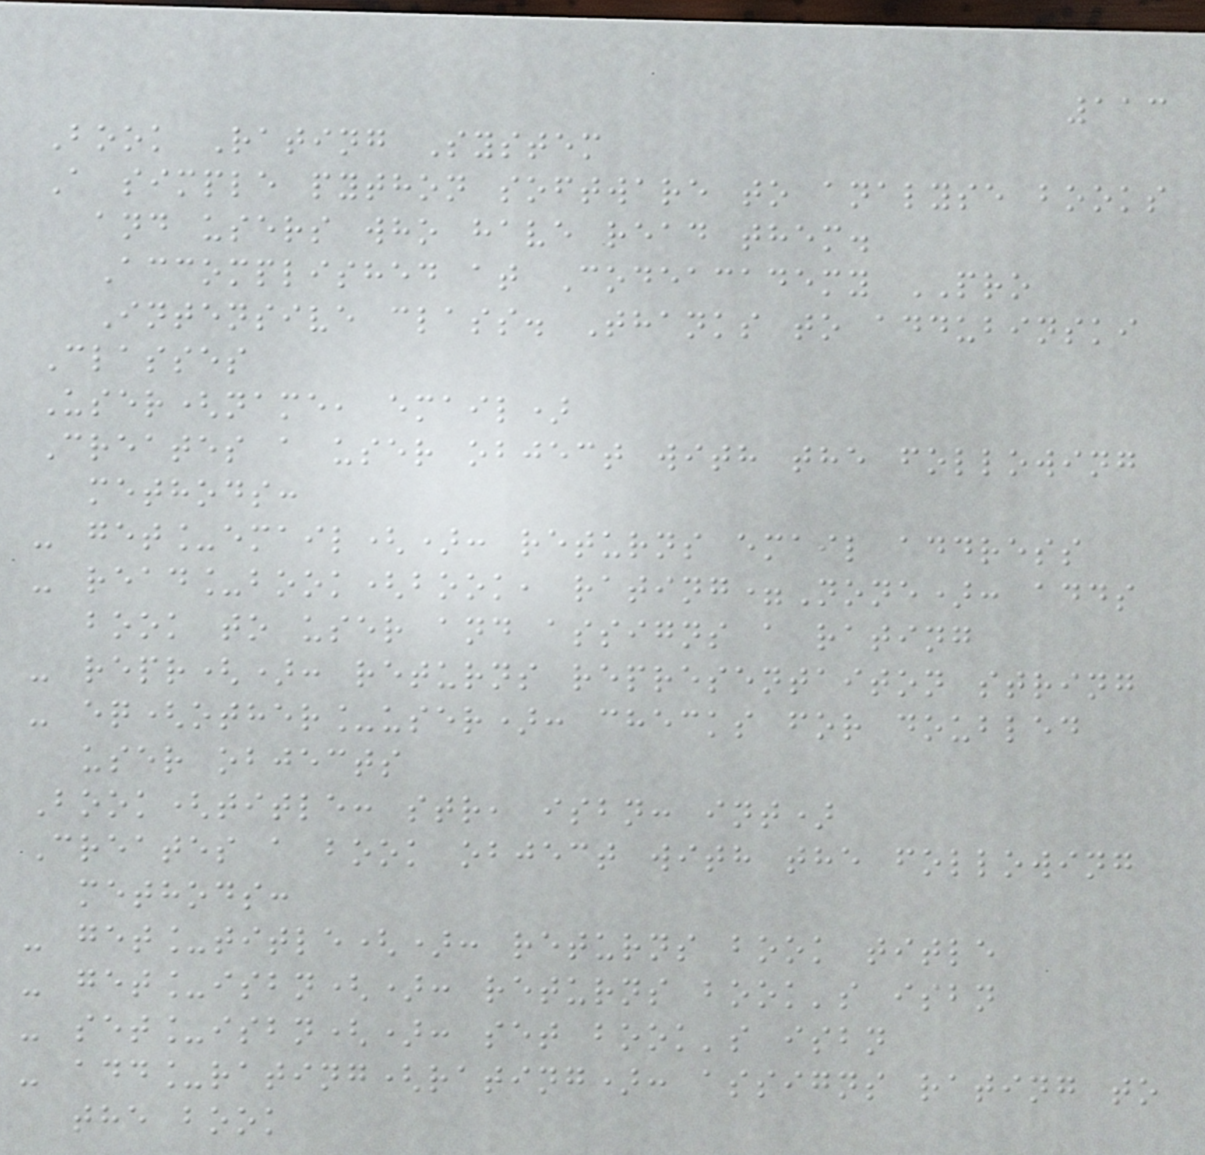113
Book Rating System
A simple python software to analyse books
and users who have read them.
Accomplished at Codeacademy PRO
Intensive class. Thanks to addubinski
Classes
User(name, email)
Creates a user object with the following
methods:
- get_email(): returns email address
- read_book(book, rating=None): adds
book to user and assigns a rating
- repr(): returns representaiton string
- eq(other_user): checks for doubled
user objects
Book(title: str, isbn: int)
Creates a book object with the following
methods:
- get_title(): returns book title
- get_isbn(): returns book's isbn
- set_isbn(): set book's isbn
- add_rating(rating): assigns rating to
the book
